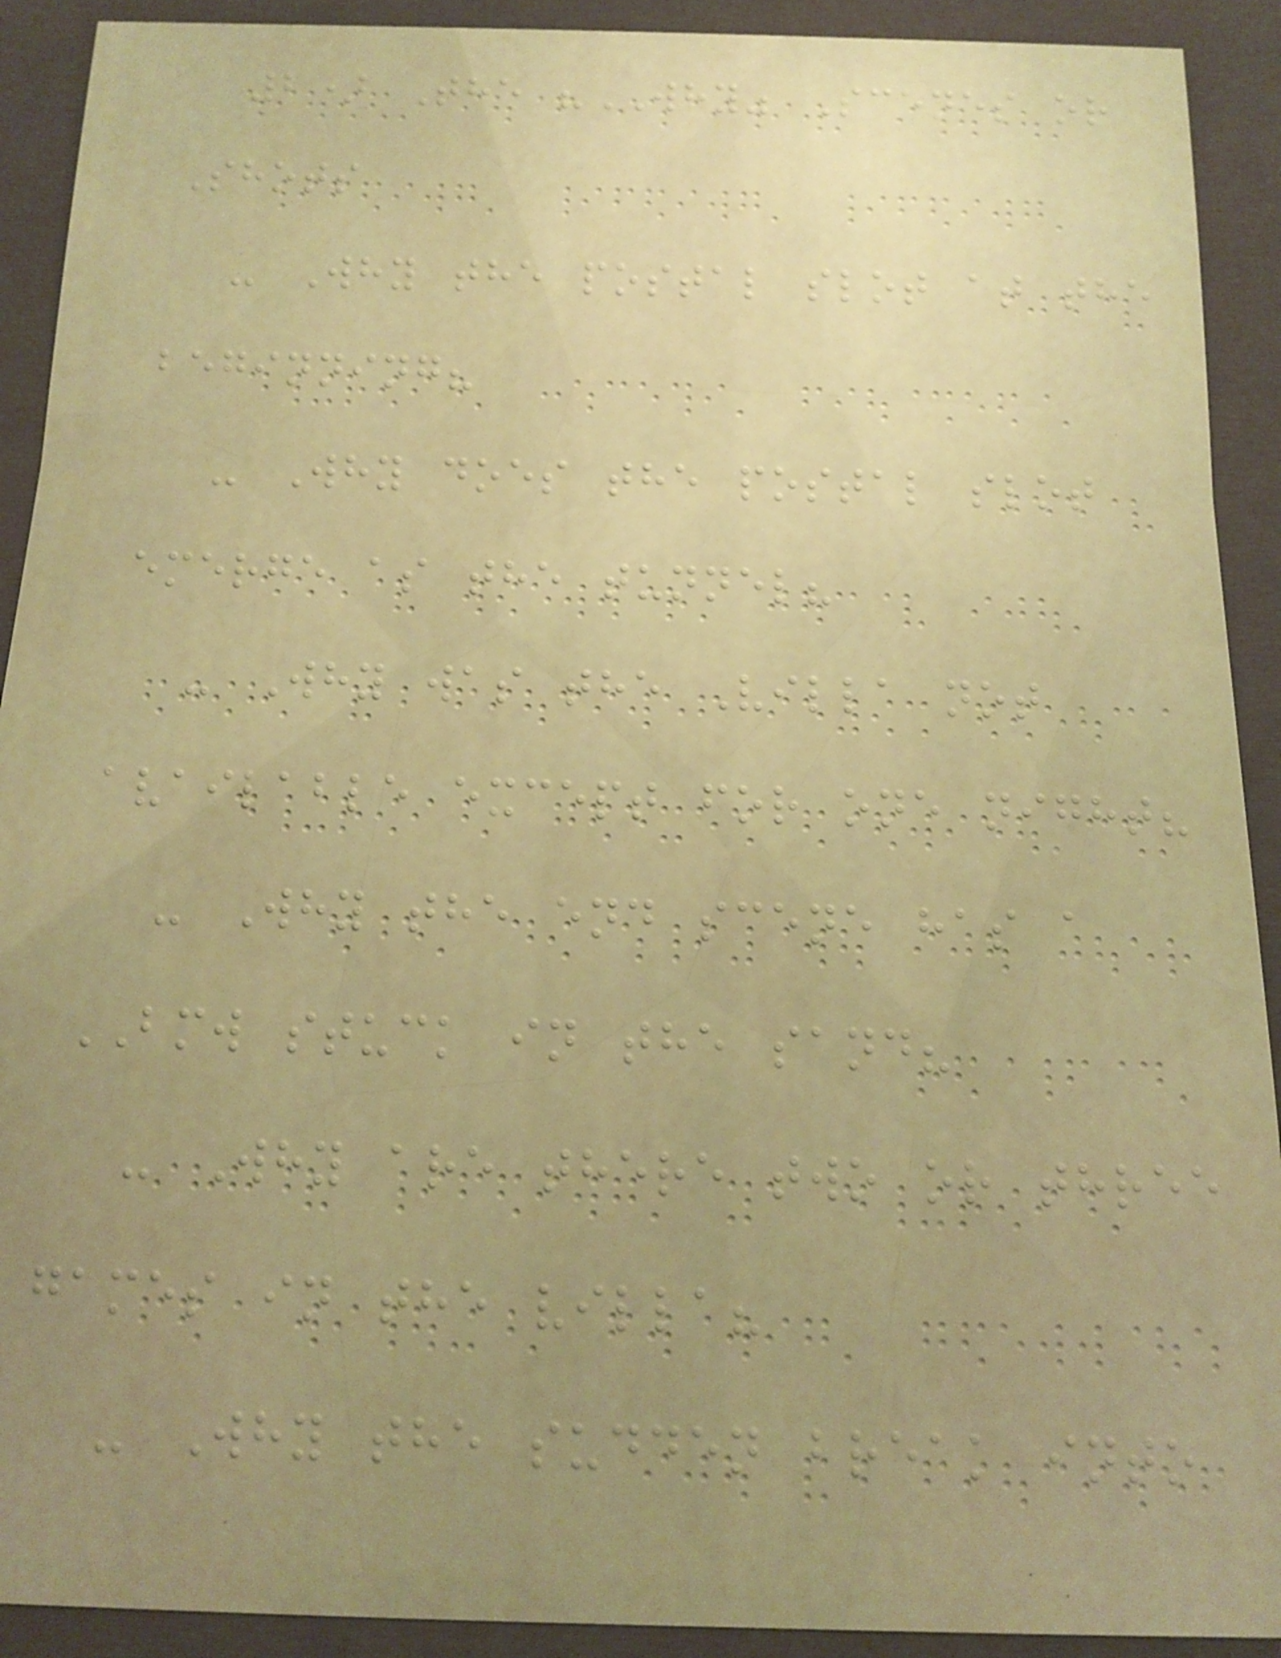2) The "WHY" Scenes or
Shots
- Why the postal slot at the
beginning?
- Why does the postal slot
emerge as the tunnel?
- Why was the Villa not
available except for one night?
- Why the end scene has a
BMW stuck in the sand?
- Why are there two or three
games in the villa?
- Why the sudden break into
